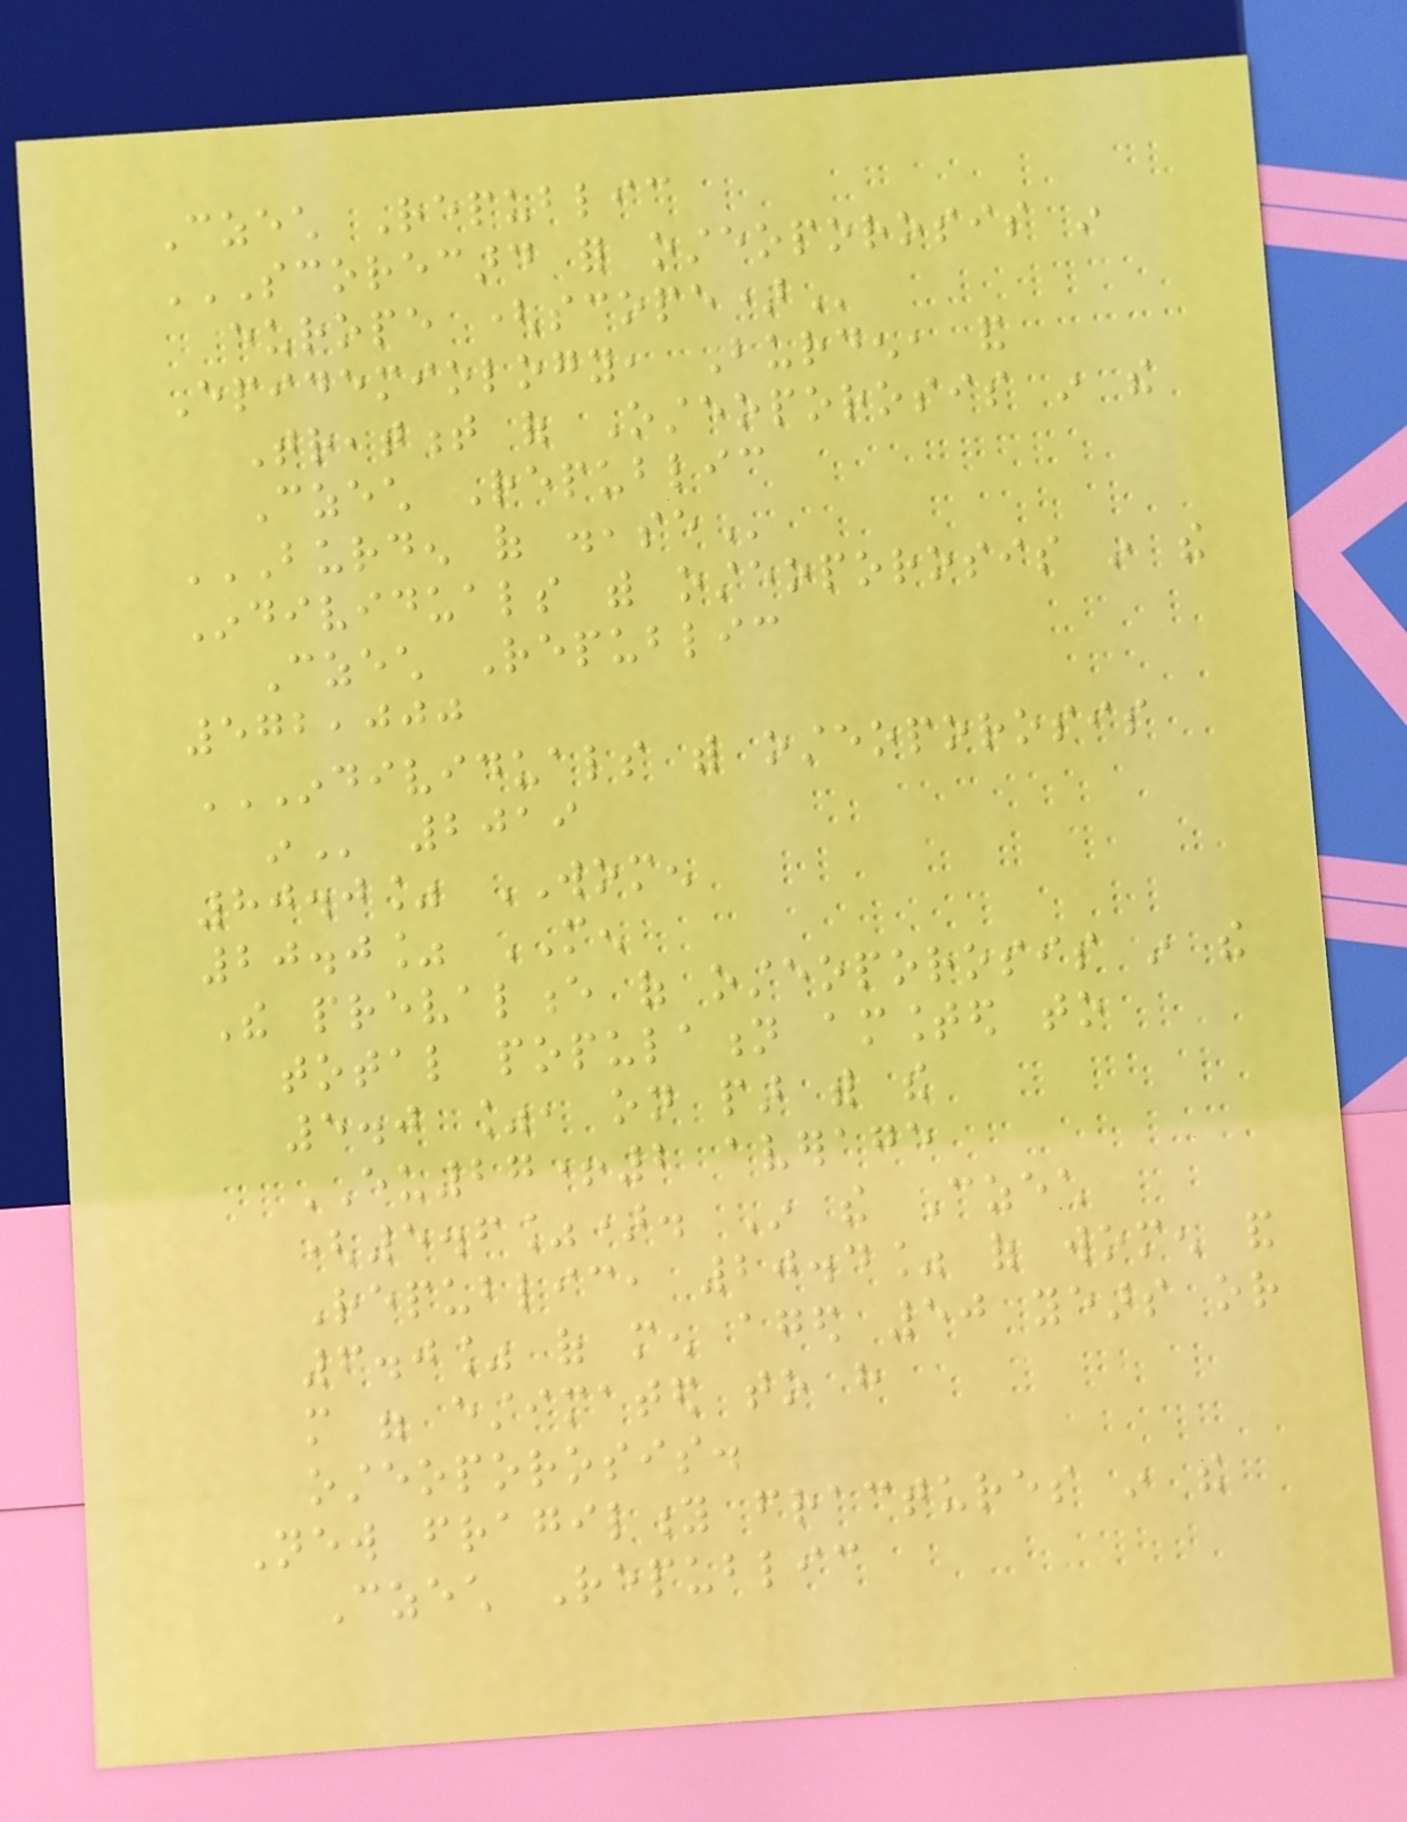Czech Republic
SCORECARD FOR OSTEOPOROSIS IN
EUROPE (SCOPE)
Epidemiology, Burden, and
Treatment of Osteoporosis in the
Czech Republic
BURDEN OF DISEASE
Individuals with osteoporosis in the
Czech Republic
572,000
INDIVIDUALS WITH OSTEOPOROSIS
IN 2019
80.0% WOMEN
20.0% MEN
The prevalence of osteoporosis in the
total population amounted to
5.0 %, on par with the
EU27+2 average
(5.6%). In the Czech
Republic, 20.4% of women and
6.0% of men aged 50 years or
more were estimated to have
osteoporosis.
New fragility fractures in the
Czech Republic
